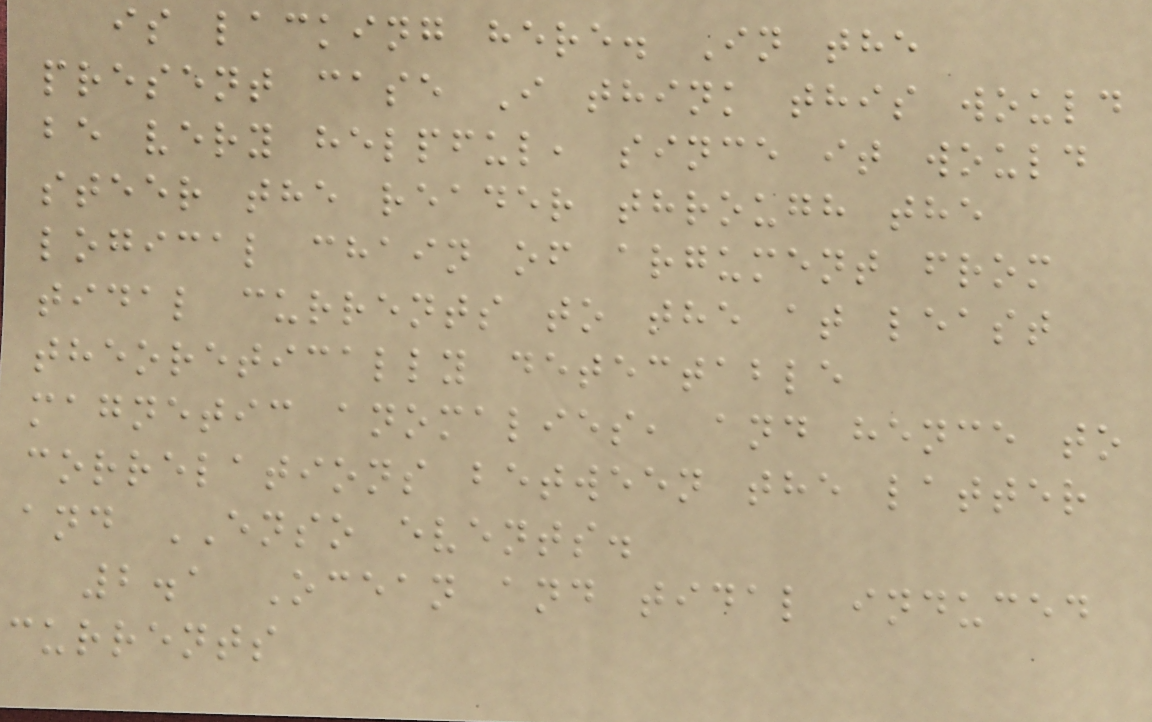is lacking here. In the
present case I think this would
be very helpful, since it would
steer the reader through the
logical chain of argument from
tidal currents to the at least
theoretically detectable
magnetic anomalies, and hence to
correlations between the latter
and ENSO events.
2.1 Ocean and tidal induced
currents
